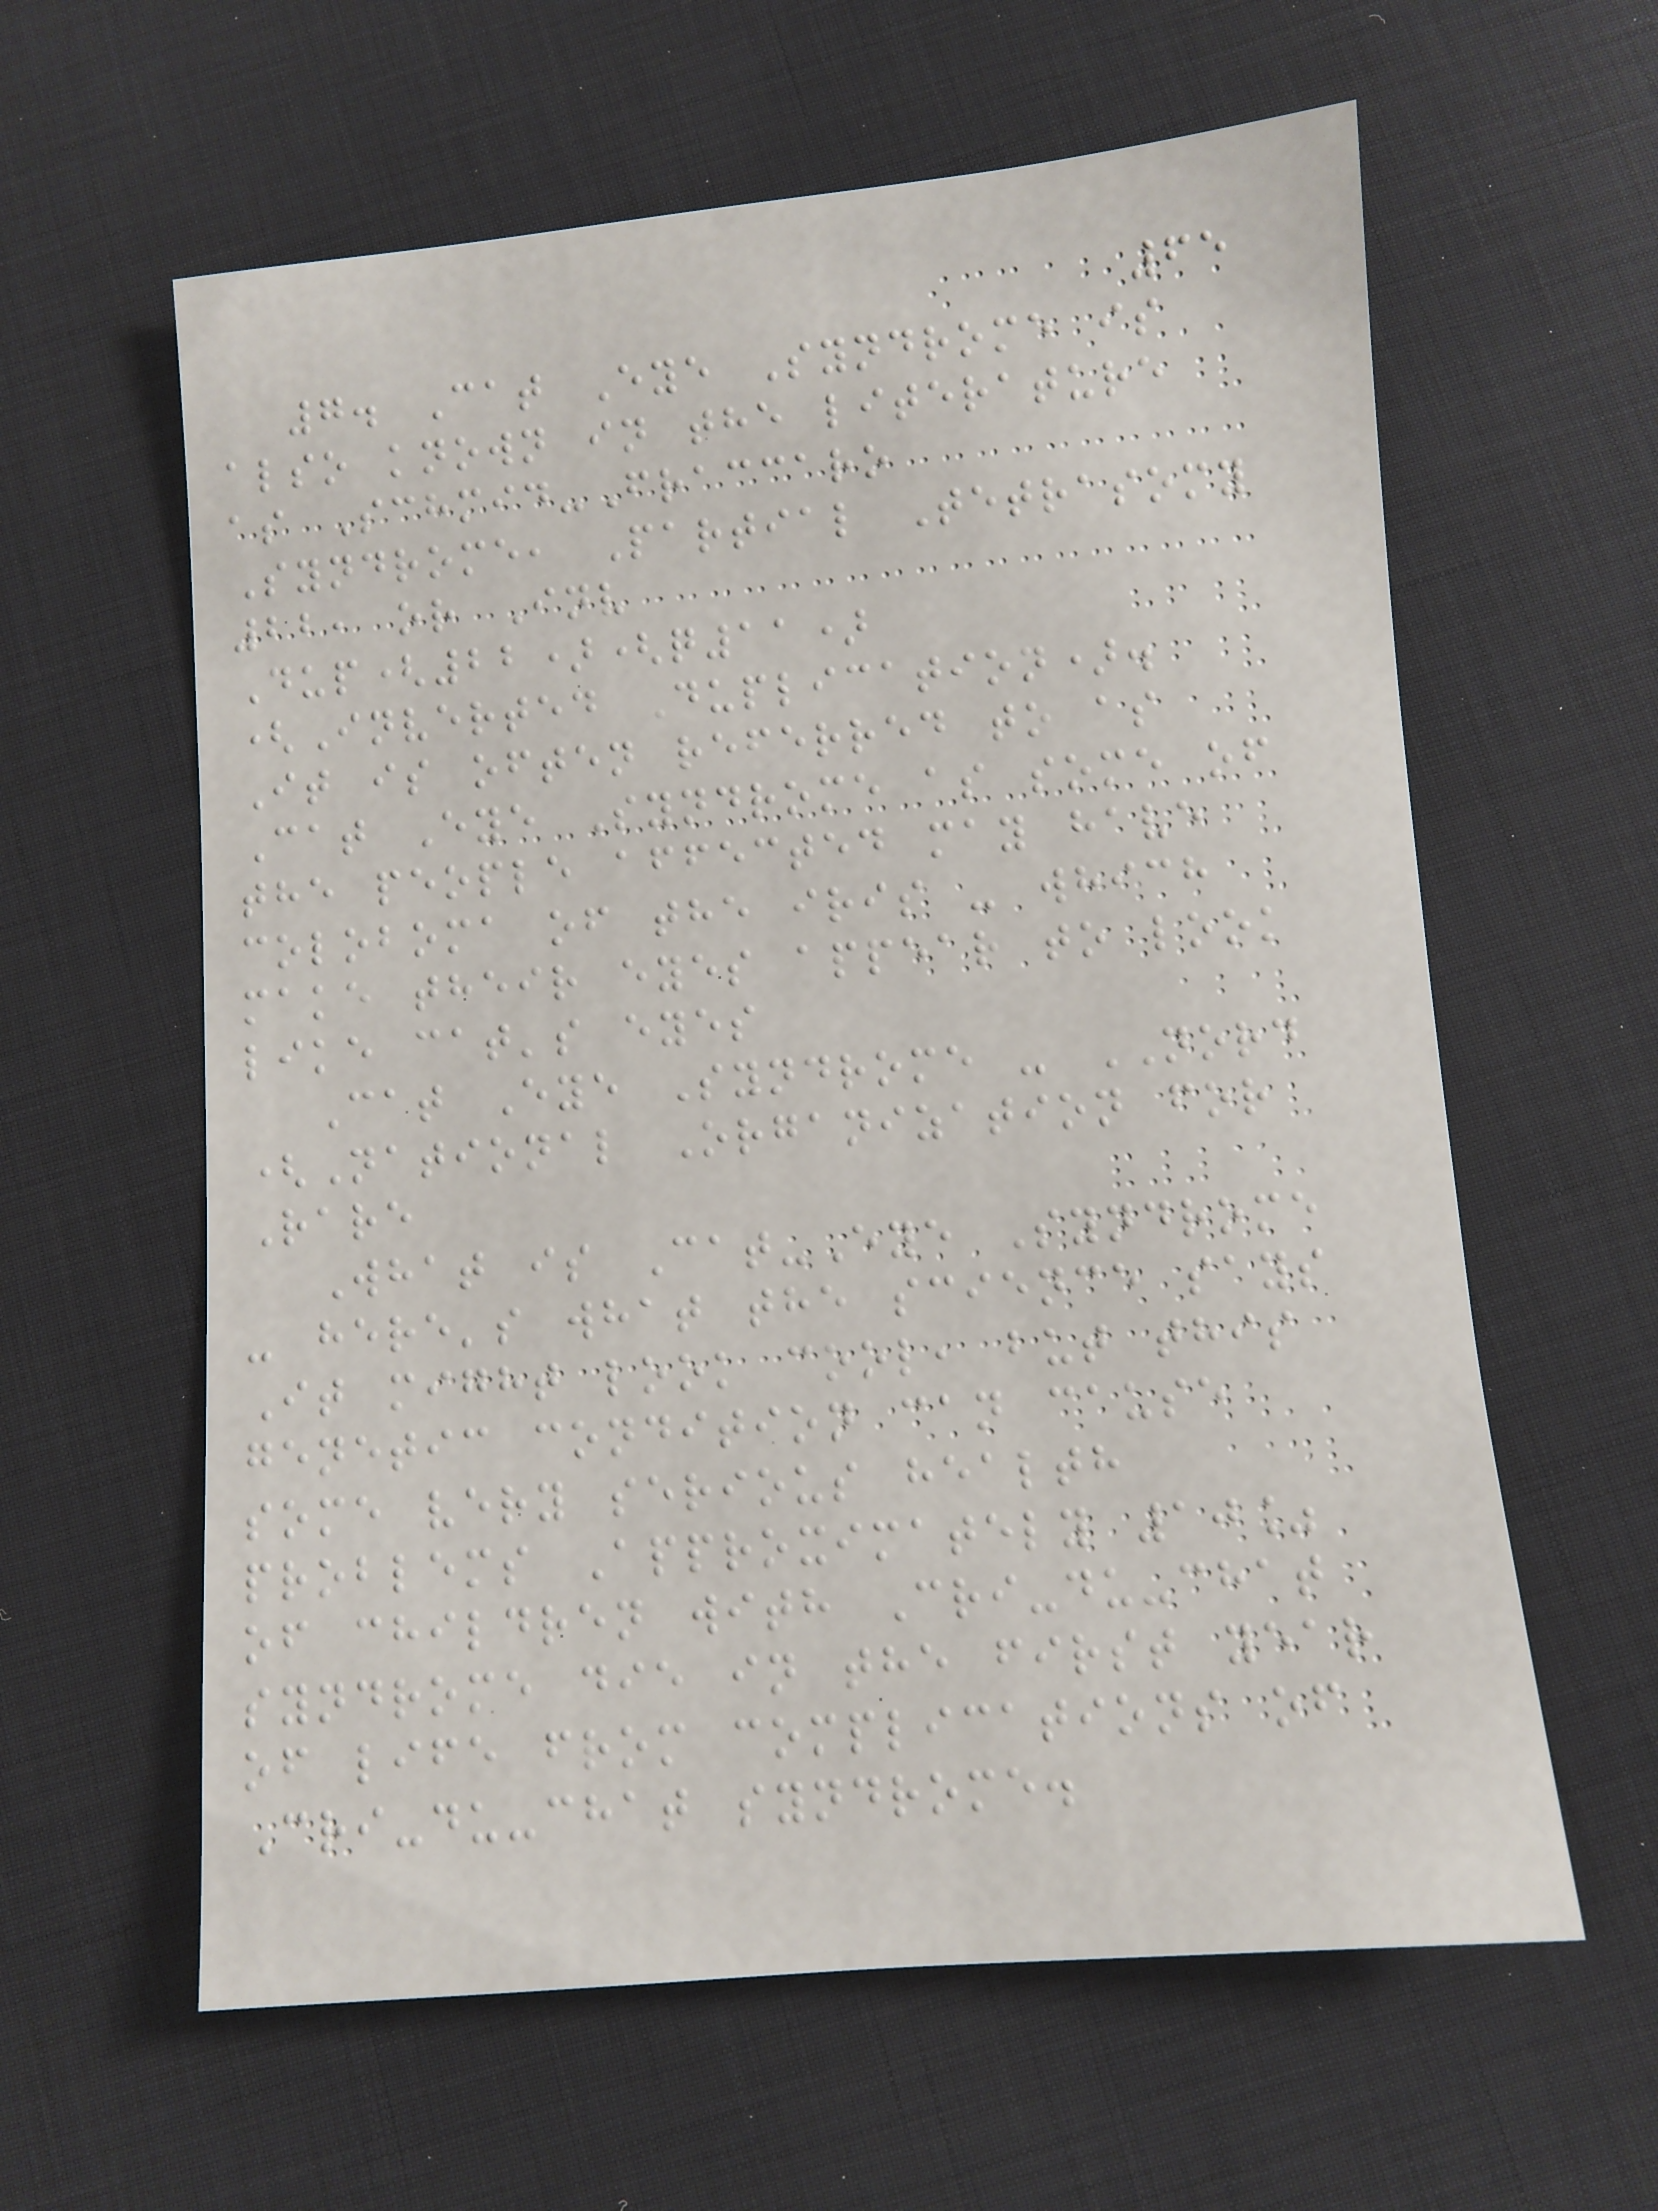65
7. Cat Eye Syndrome is
also known in the literature
as Schmid-Fraccaro
Syndrome, Partial Tetrasomy
22, or Inv
Dup(22)(q11)
(Inverted Duplication).
It is often referred to as
Cat Eye Syndrome as some of
the people affected may have
coloboma of the iris - which
make their eyes appear to look
like cat's eyes
Cat Eye Syndrome - NORD
(National Organization for
Rare
What is Cat-Eye Syndrome
- here's what the science says
It might look cool, but this
genetic condition can cause
some very serious health
problems Approximately 10%
of children with Cri-du-chat
syndrome die in the first year
of life from complications of
Cri-du-chat syndrome.
